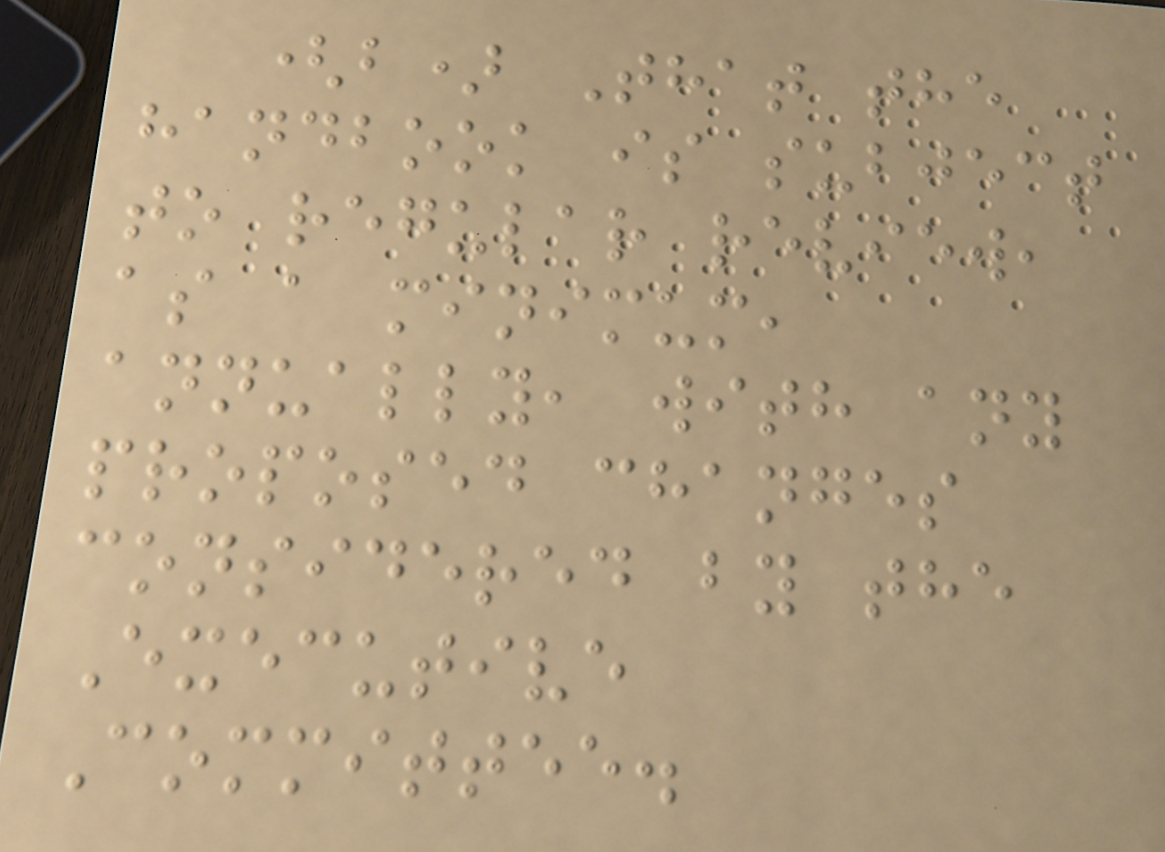(b) That the
handbook is subject
to regular review,
as a minimum,
annually, with any
proposed changes
considered by the
Executive
Committee.
